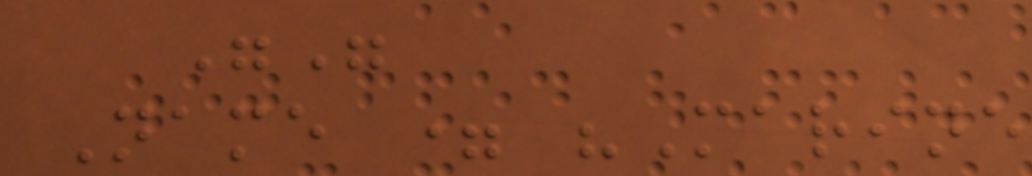""
Name = "Marine
